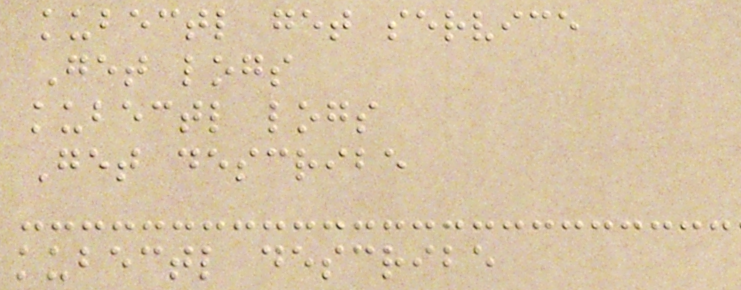kubectl get service
Get logs
kubectl logs
Get describe
kubectl describe
